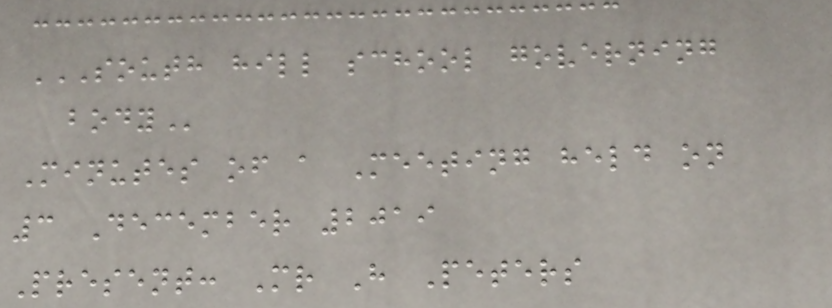SOUTH HILL SCHOOL GOVERNING
BODY
Minutes of a Meeting held on
3 December 2019
Present: Mr H Peters
